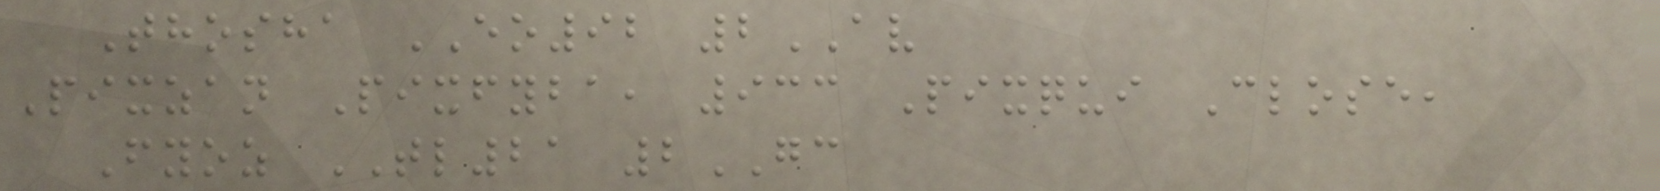Thosha EO92 2AV
Pixzan Pixfyba, 933 Pixqui Close,
Fyoz TL21 2GC
